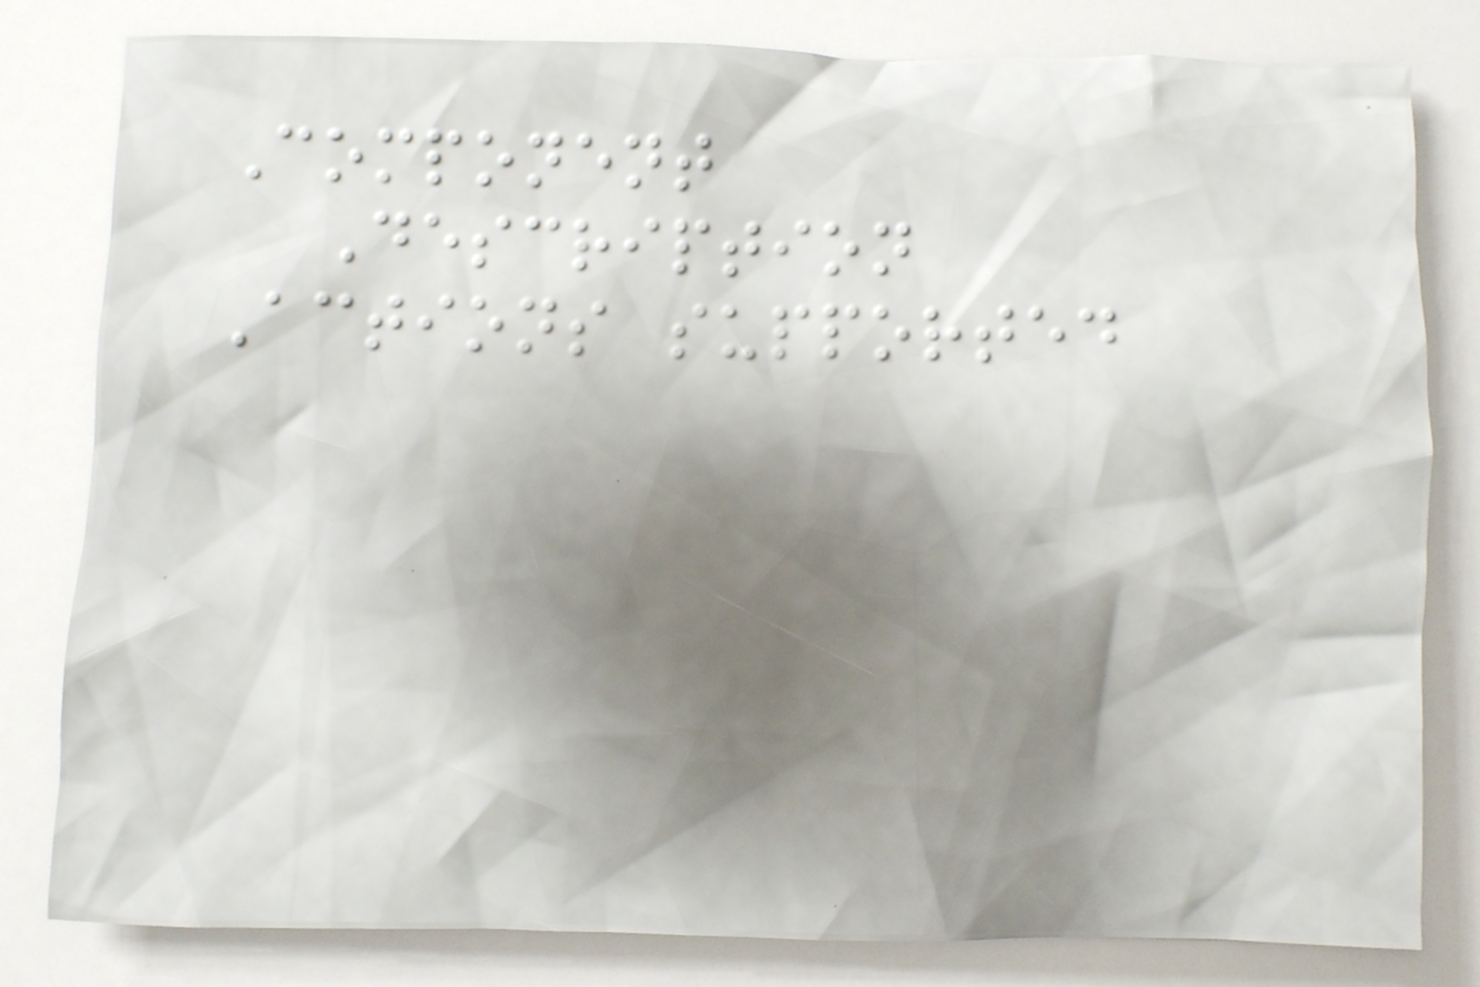Component
Description
Actions supported
